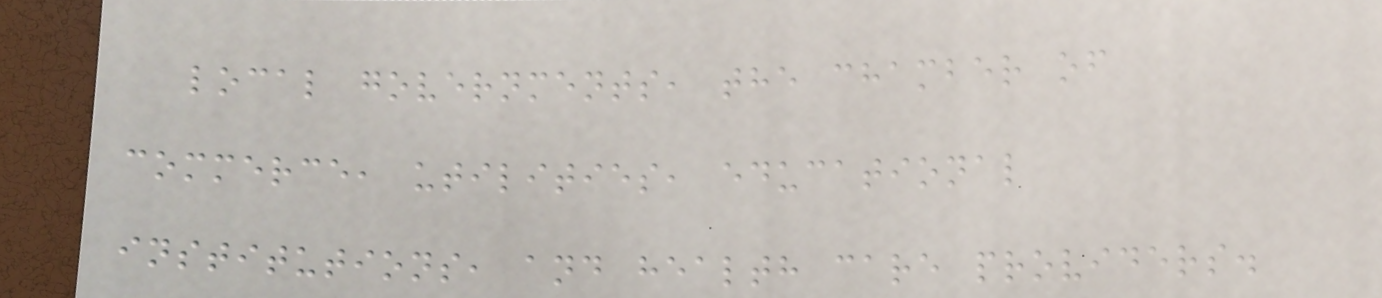local governments, the chamber of
commerce, utilities, educational
institutions, and health care providers.
